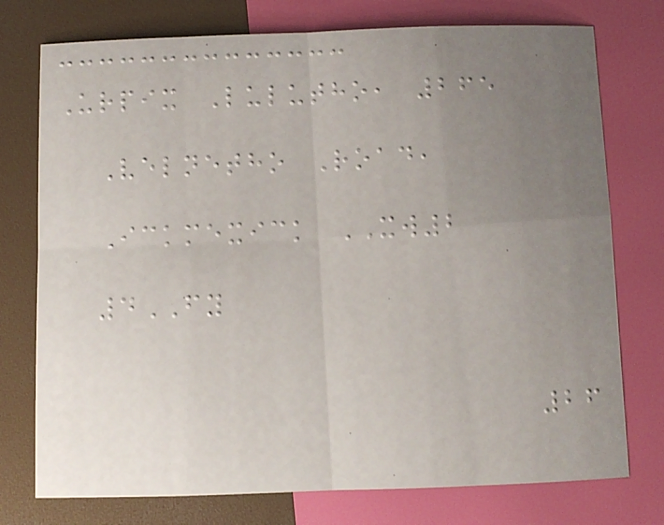Urpix Lulutho, 265
Velnetho Road,
Ickmexick XW2
4FY
26
